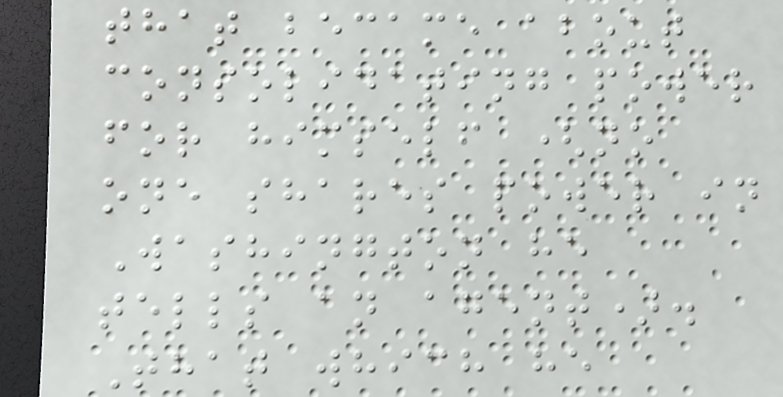that became about
consolidating power
for himself (no
one shares power in
Washington he
tells an agent).
That which he
